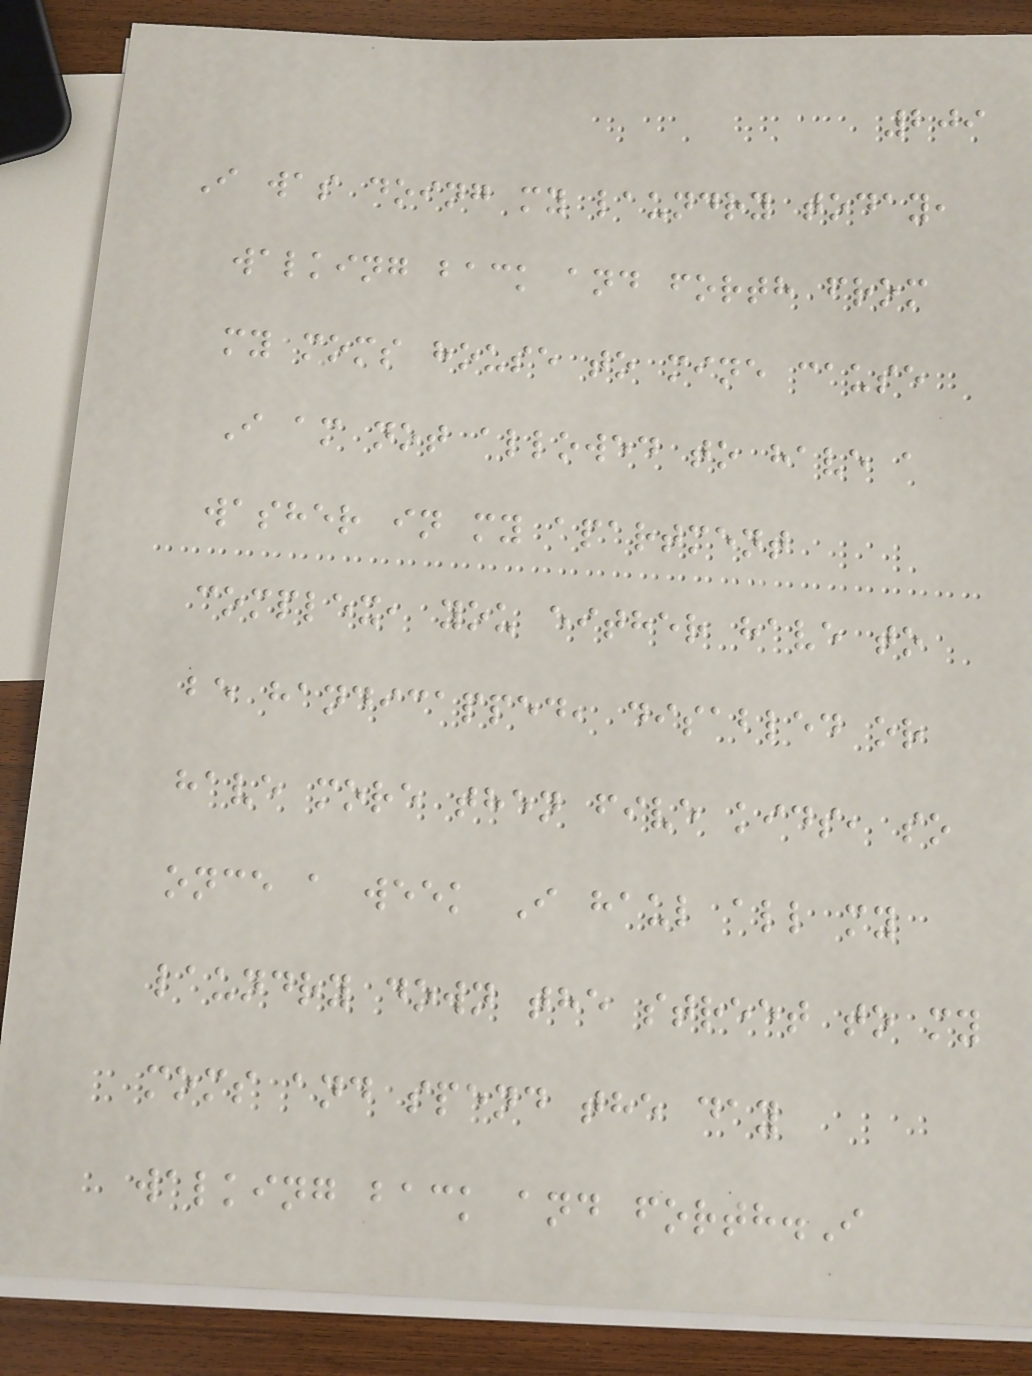209
I was doing my laundry today,
walking back and forth from
my moms house to mine cause
I am not allowed to have a
washer in my apartment
complex, you either have to
be handicapped, disabled or
have more then five kids, so
once a week I haul all my
laundry down the street to my
moms and spend the day
walking back and forth.I
